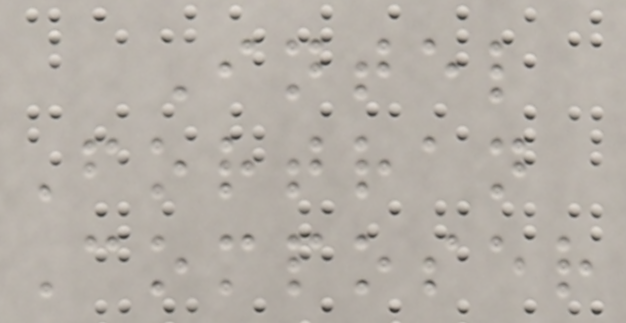Intel
Fortran
Composer
